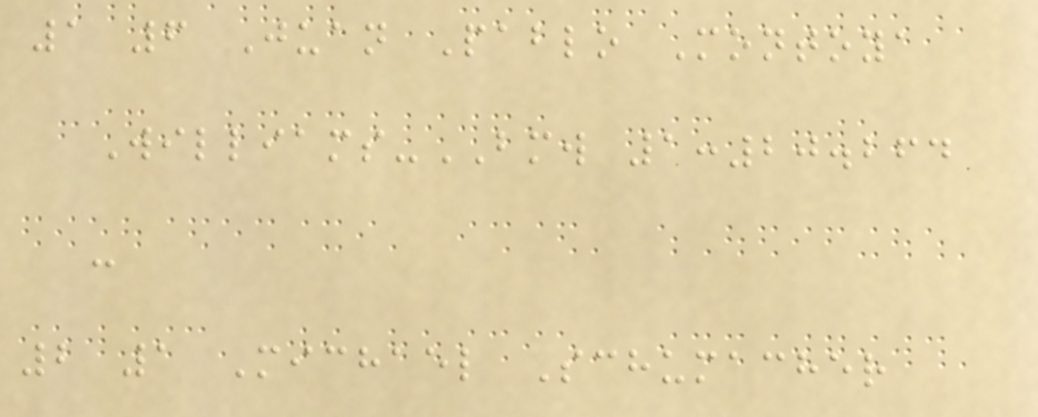1 6 Juan Pablo Montoya
Williams-BMW 1:20.264
-
2 1 Michael Schumacher
